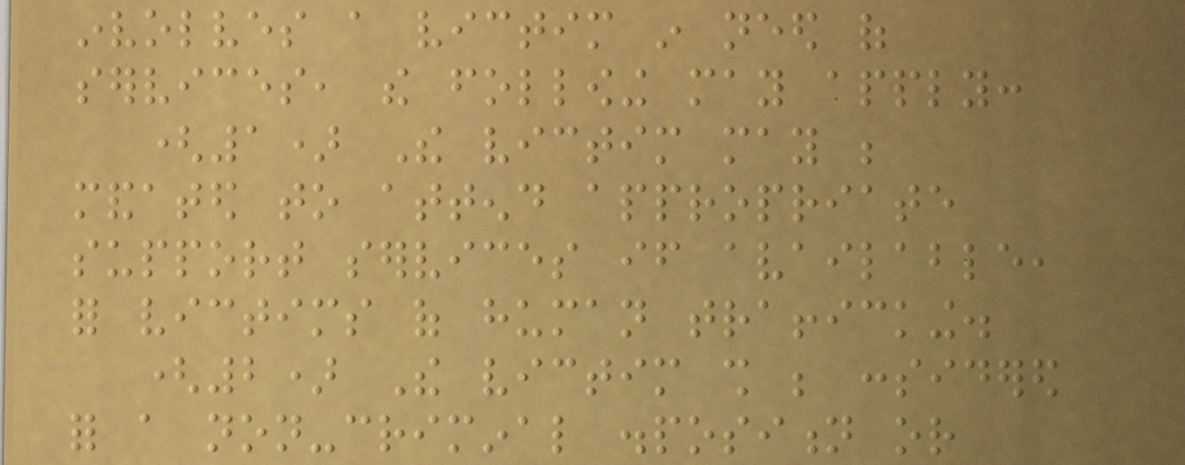involves a victim in need of
services, the following may apply:
(1) The victim may be
mandated to attend appropriate
support services if available,
for victims of human trafficking.
(2) The victim shall be considered
for a non-criminal disposition or
